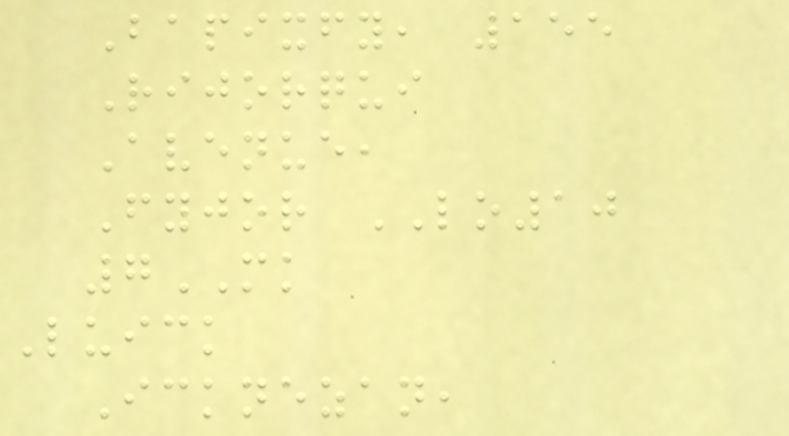Bapixfy, 155
Rijorqui
Avenue,
Fyjor LO10
7MK
Luick
Icknezan,
